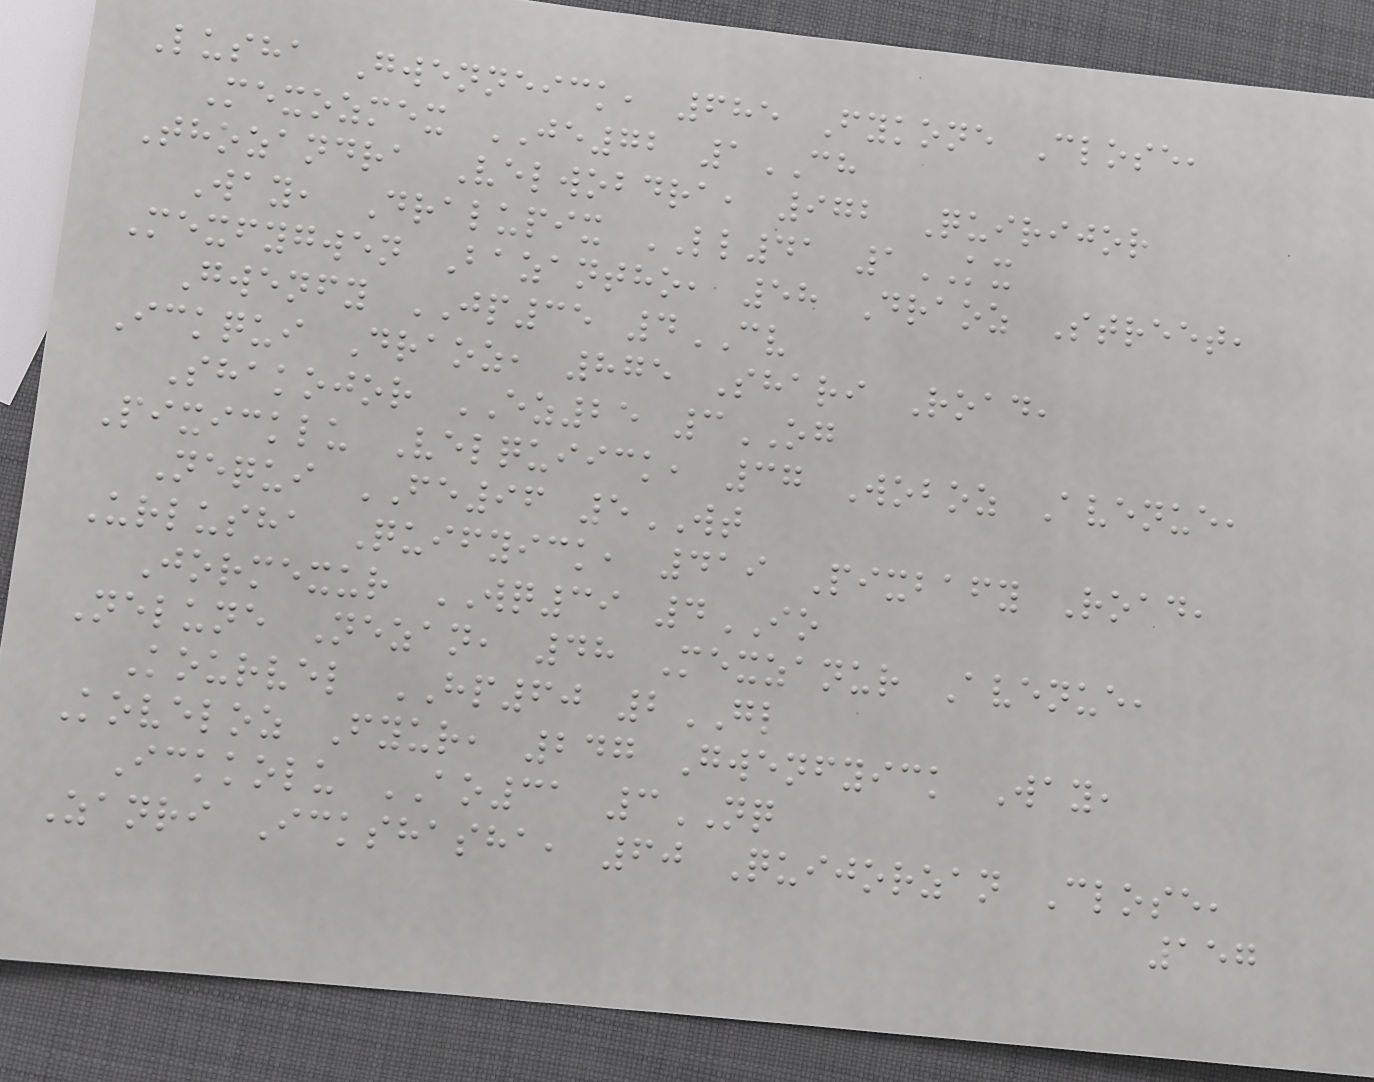Lusha Gwenneick, 685 Fykone Close,
Mexozmex JE72 1CH
Thozandra Velwobdra, 972 Quirijor
Way, Dralupix LL41 1KX
Mexfygwen Bazantho, 58 Draoz Street,
Gwenfy JP35 4CV
Ickqui Draoz, 875 Shari Road,
Shakojor EZ25 3OG
Pixicklu Velquiick, 37 Woboz Avenue,
Nequi FE96 5WT
Urlusha Quifyick, 419 Pixbafy Road,
Jormexur WQ39 4IO
Nelune Nezan, 48 Mexzanur Avenue,
Kourvel HP60 2GL
Koveloz Fyur, 247 Gwenfyick Way,
Ickkolu AO31 3NQ
Zanri Ickshasha, 60 Quijorzan Close,
157
